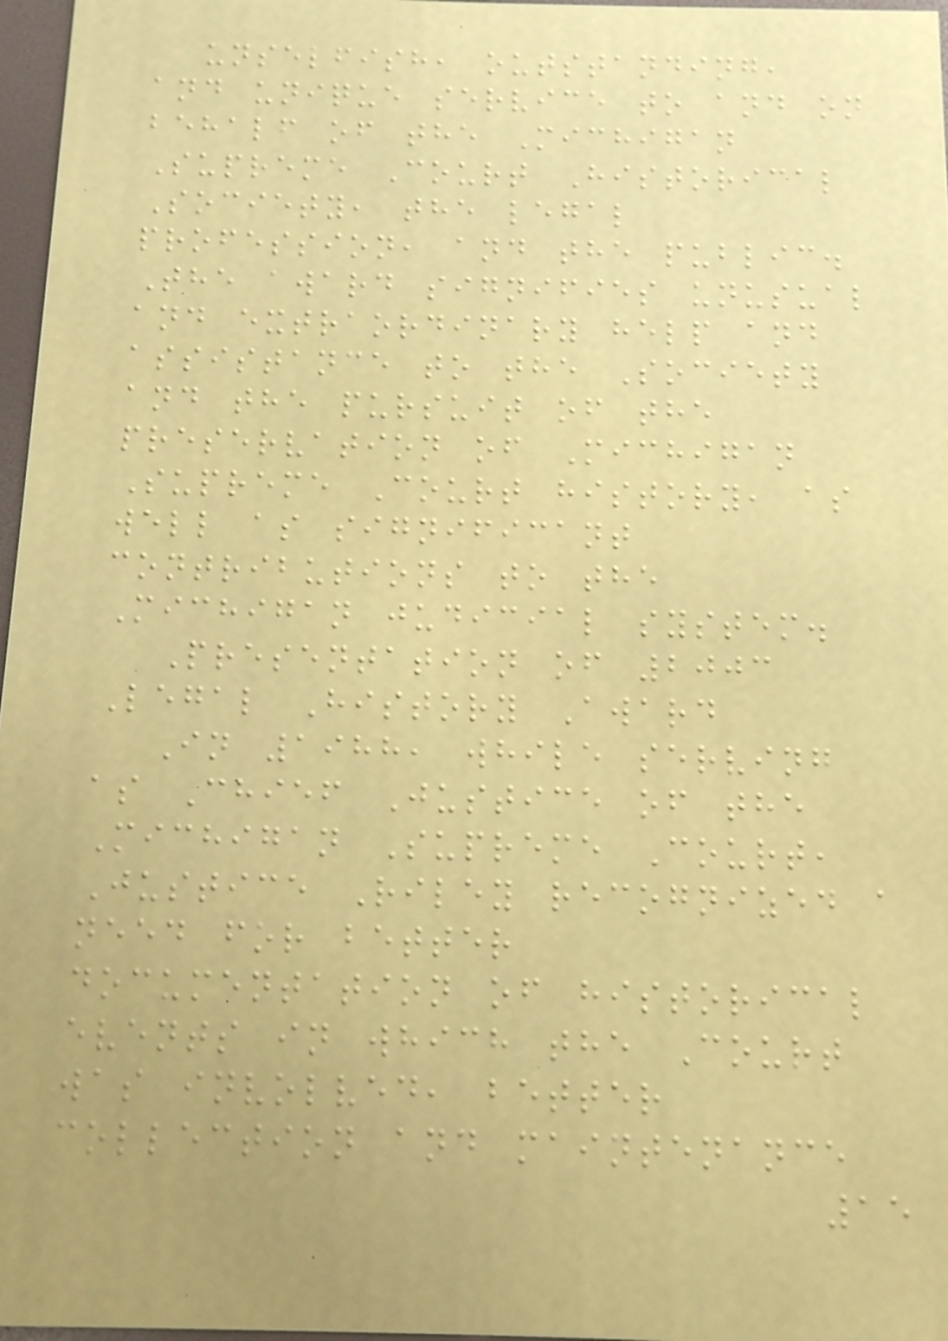unselfish, outstanding,
and unique service to and on
behalf of the Michigan
Supreme Court Historical
Society, the legal
profession, and the public.
The award signifies unusual
and extraordinary help and
assistance to the Society
and the pursuit of the
preservation of Michigan
Supreme Court history, as
well as significant
contributions to the
Michigan judicial system.
Presentation of 2003
Legal History Award
In 1988, while serving
as Chief Justice of the
Michigan Supreme Court,
Justice Riley recognized a
need for better
documentation of historical
events in which the Court
was involved, better
collection and maintenance
15
